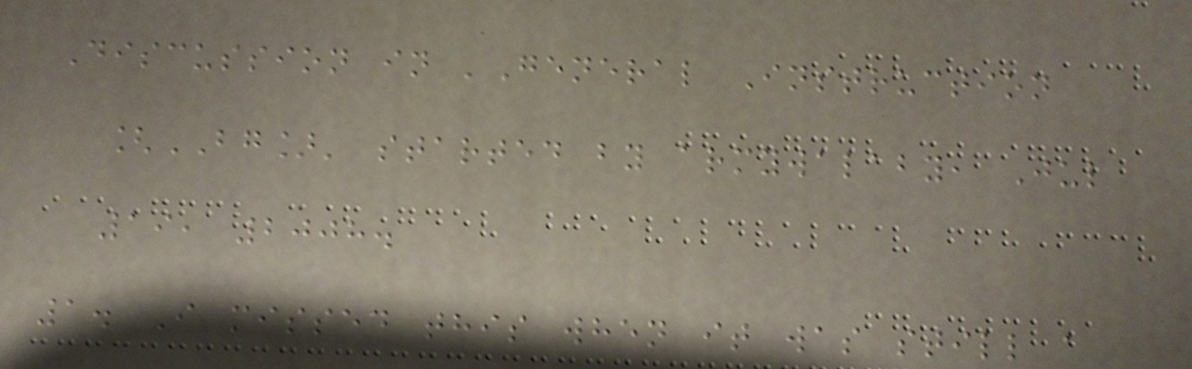Discussion in 'General Instruction
[BG]' started by armywalaby, Jul
19, 2008.
1. I missed this when it was still a
